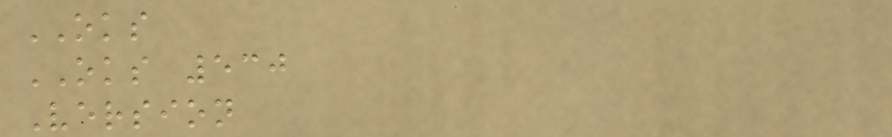OKS
OKS 530
Version
